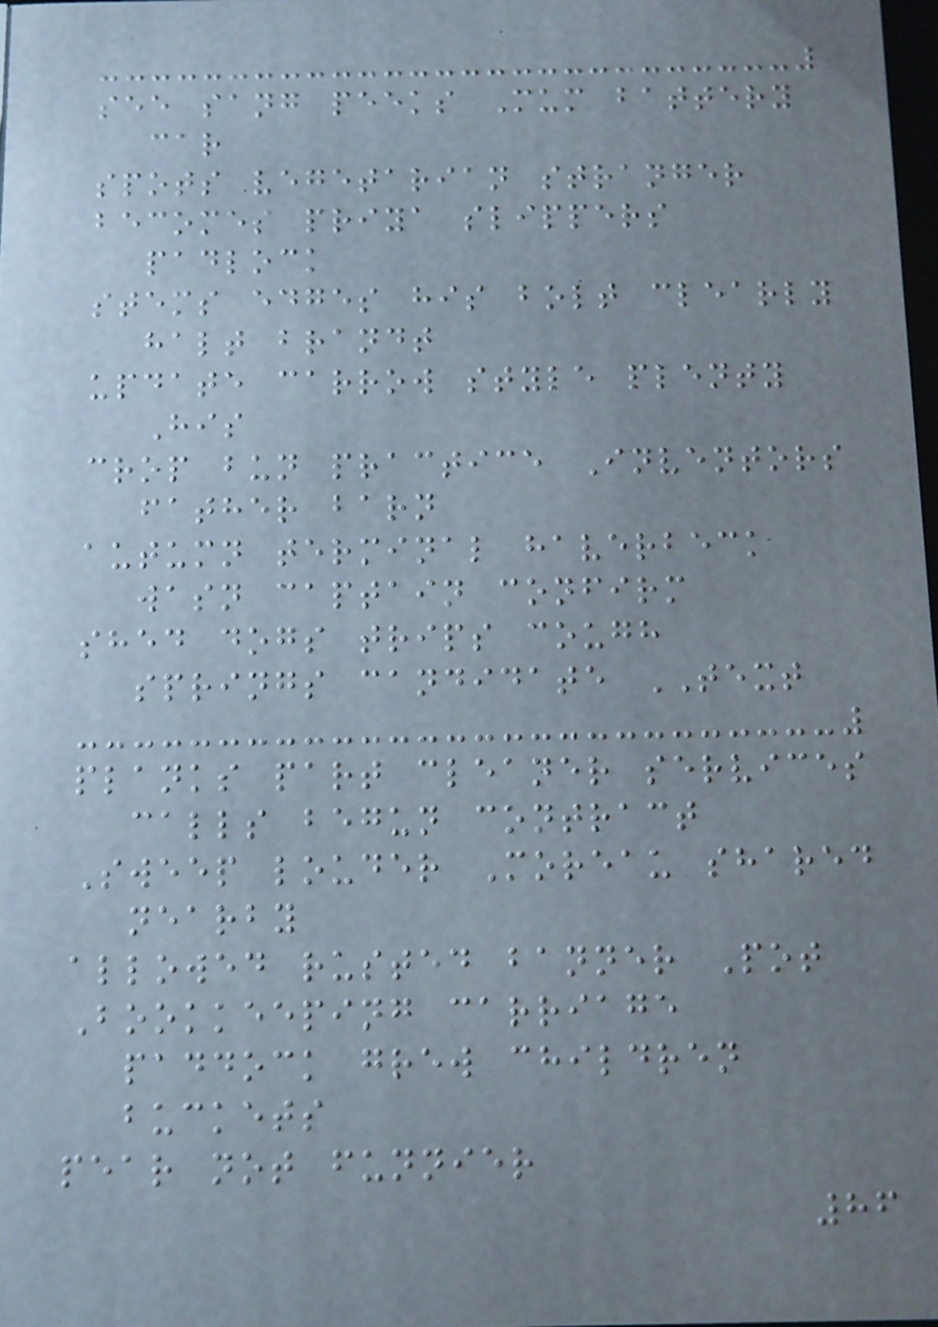see sang peeks Mum battery
car
spots vegetarian stranger
becomes priya slippers
padlock
stems edges his bolt clearly
halt brandt
update carrow style plenty
His
crop bun practice Inventors
father barn
autumn terminal haverbeck
wasn captain confirm
shed dogs trips cough
springs candidate TEXT
planks part cleaner services
calls begun contract
Sweep louder Moreau shared
nearby
allowed rusted banner Pot
Bookkeeping carriage
paddock grew children
buckets
pear not funnier
86
